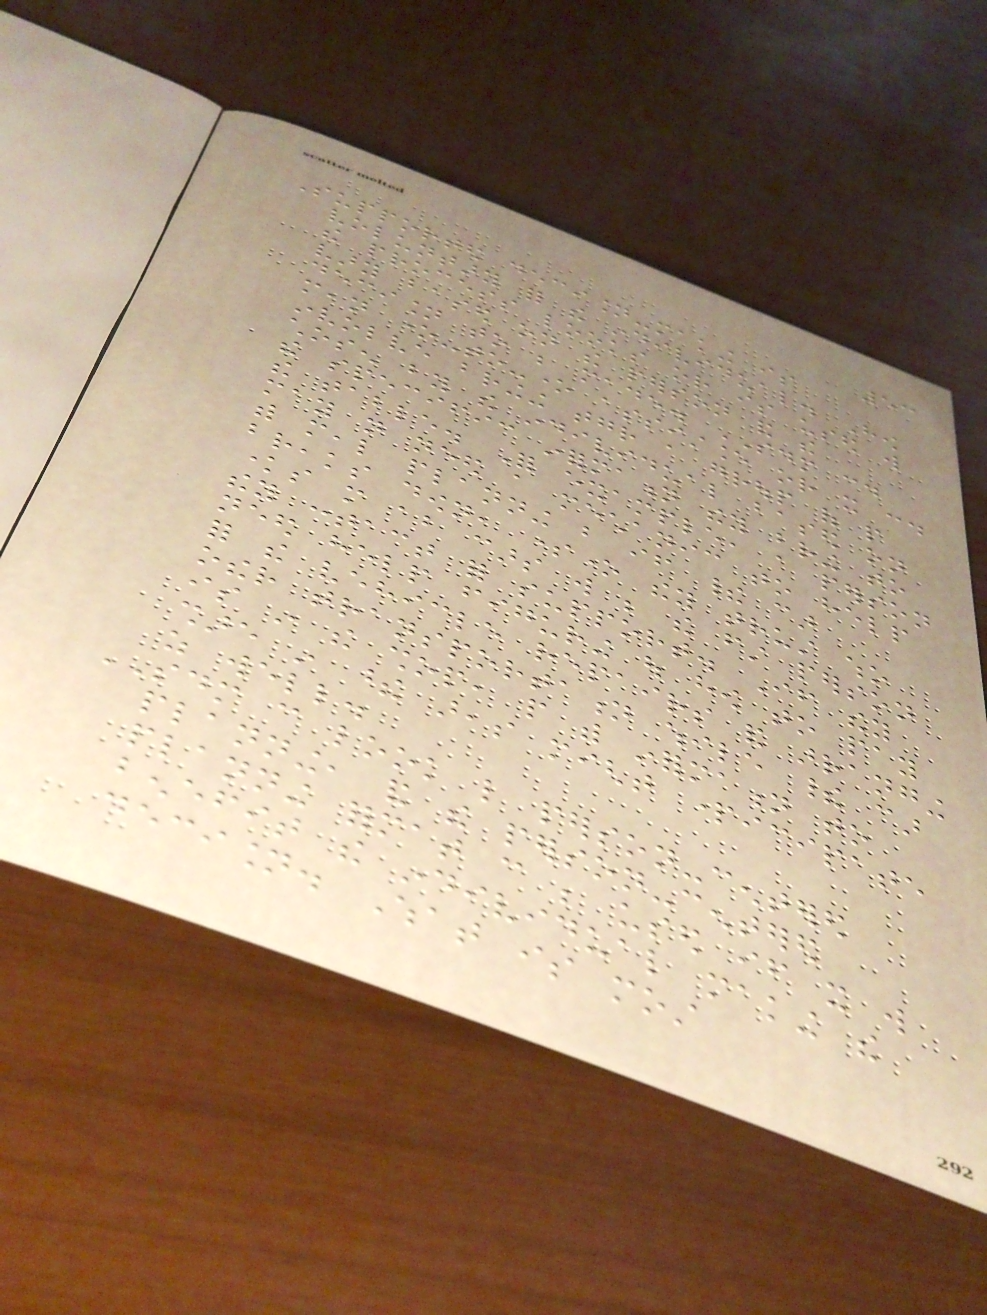53
Supported decision-making is
voluntary for the individual. How
the process looks or is used will
vary based on the person and the
decision to be made. SDM could
mean one-to-one assistance or it could
involve bringing together a group of people
chosen by the individual based on
the specific information they bring to
the table. For example, a person
may not need a mechanic to help
with meal planning but if their car
breaks down, someone they trust who
knows more about cars will be the first person
they contact for support. If they
need help figuring out how to pay
for the vehicle repairs and arranging
other transportation while their car
is in the shop, people with information to
share in these areas might participate
as well.
SDM can look like person-centered
planning, and the person-centered
planning format can be used if it will
benefit the individual making the
decision. What is most
